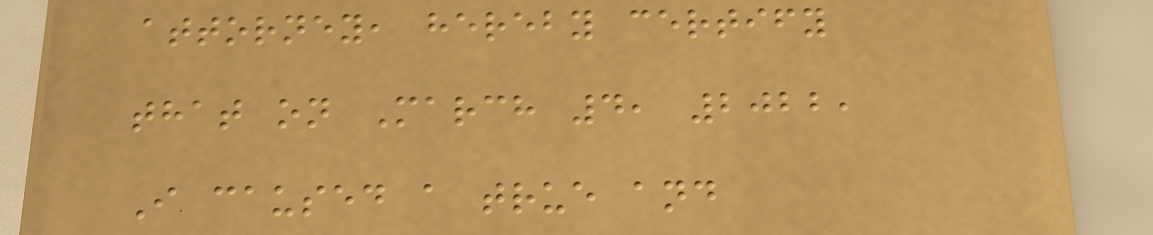attorney, hereby certify
that on March 4, 2022,
I caused a true and
